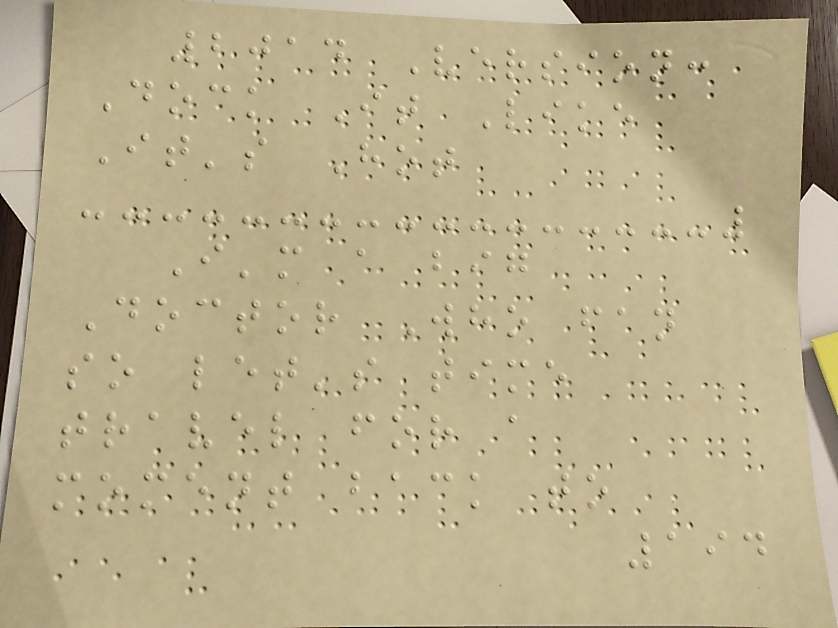2014 Version:
Dock It Like
It's Hot
I'm a big
Doctor Who fan
so let's time
travel for a
moment back to
194
